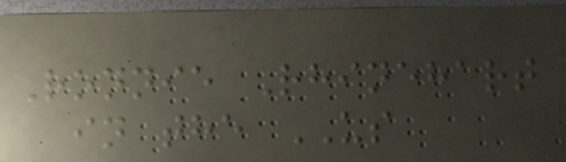Ronnie Rhinehart
in the US
